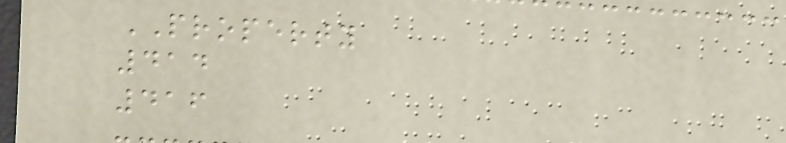PROPERTY
414
416
